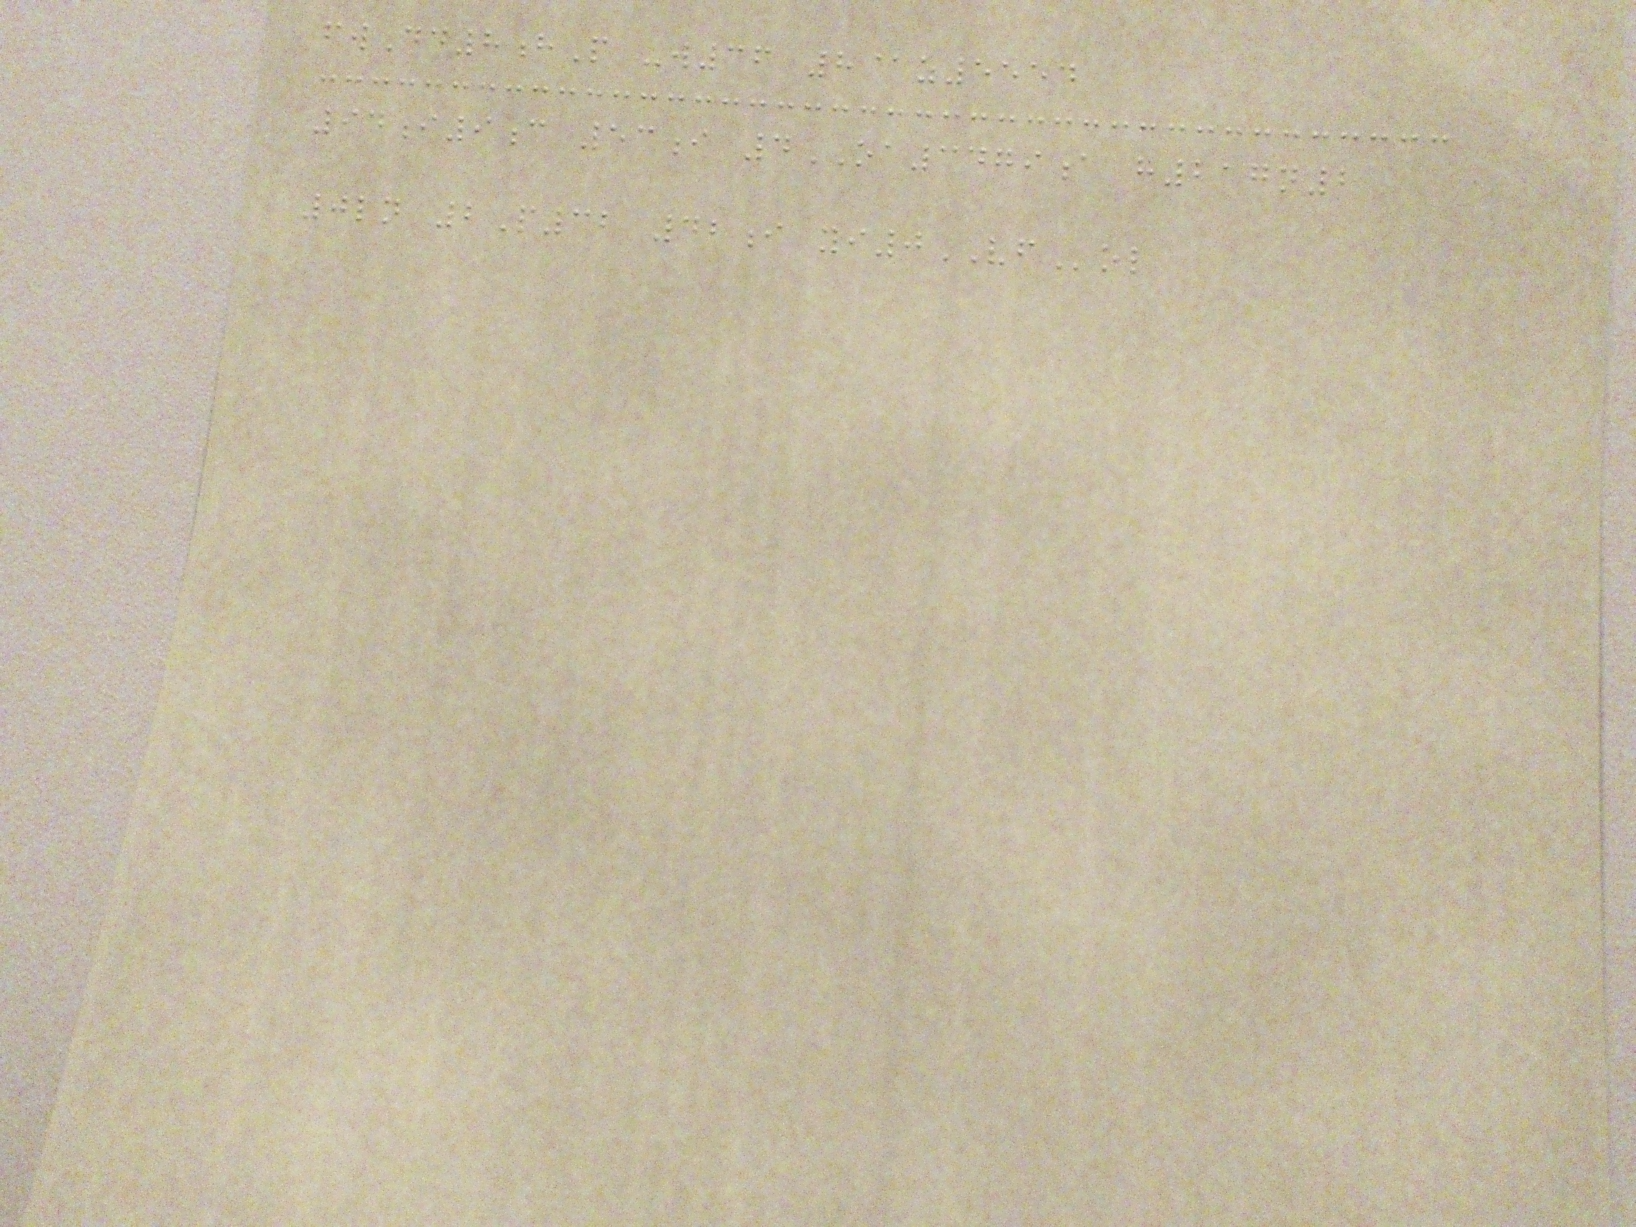fwDd8hP -w36 8@z5554
94i9c 53i 4OA3479a h217n2
0ln 2P32 42i yi0VFol
